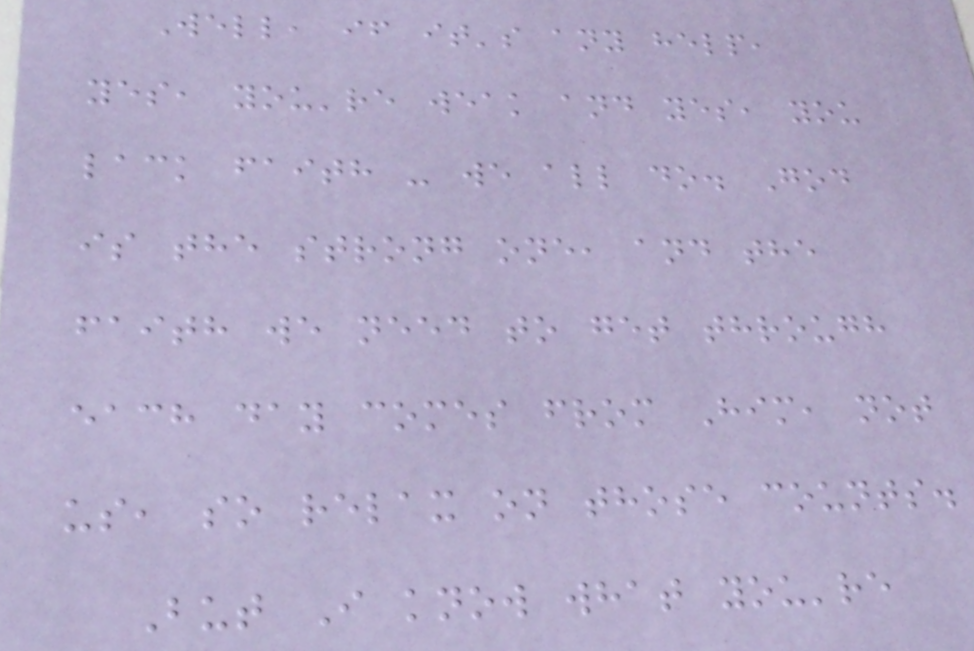Well, if it's any help,
yes, you're weak and yes, you
lack faith - we all do. God
is the strong one, and the
faith we need to get through
each day comes from Him, not
us, so relax on those counts.
But I know what you're
